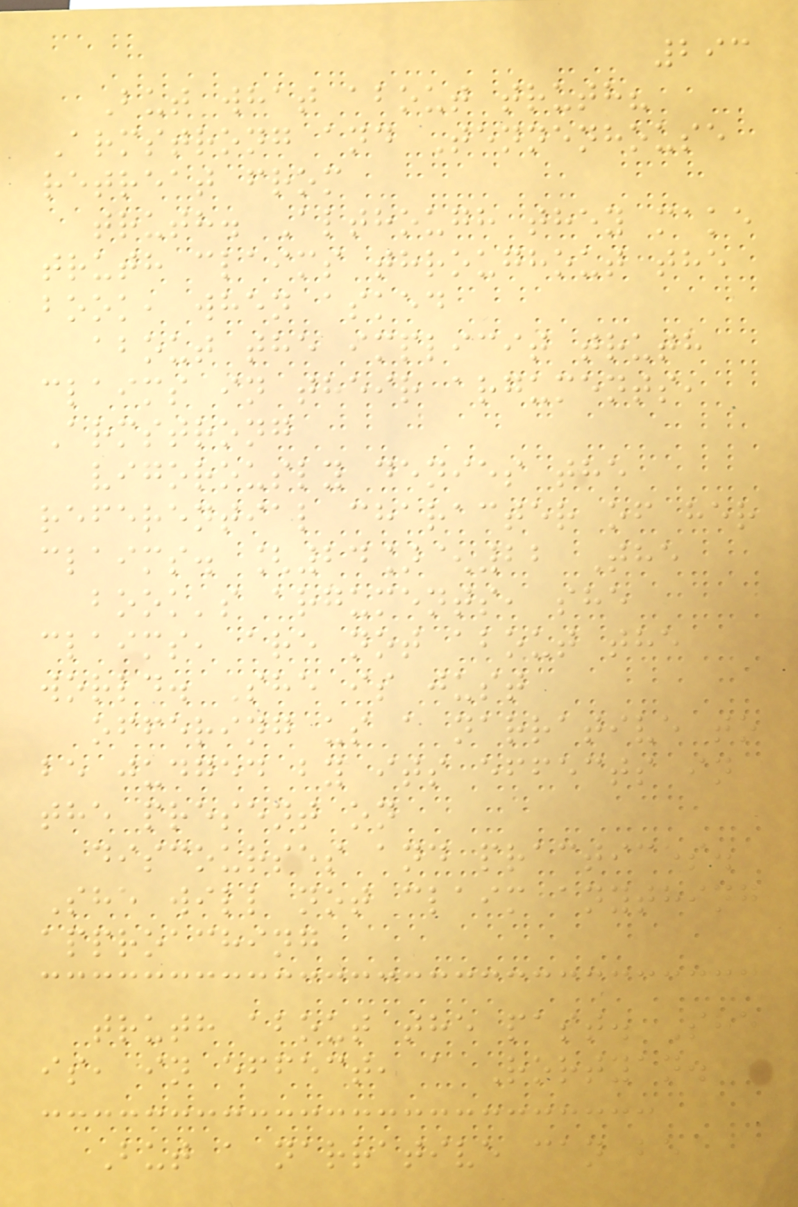293
But what about truth?
Armstrong and Tennenhouse
retreat from
truth. Although they make
truth claims throughout the
book, when asked
about the implicit truth
claims in their arguments,
Armstrong
vigorously denies the
referential character of her
claims. [24]^22 The
book's arguments, she
claims, are not about the
world. She is just
offering us a narrative to
be judged by its effects in
the present on
discourses and practices.
She will not claim anything
approaching
truth about the past. She
is, in effect, a Rortyan.
But a narrative can be
